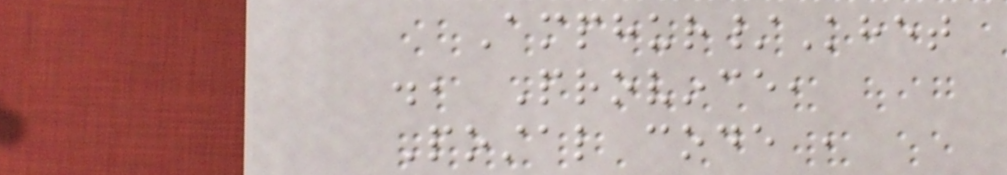Amphur/Khet
., Province,
Postal code ,
